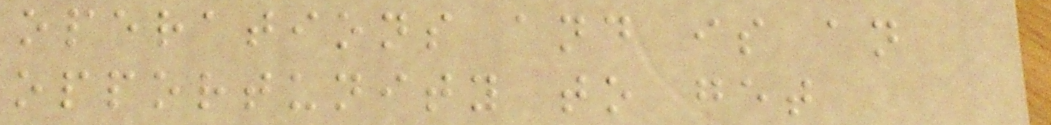operations and is an
opportunity to get
